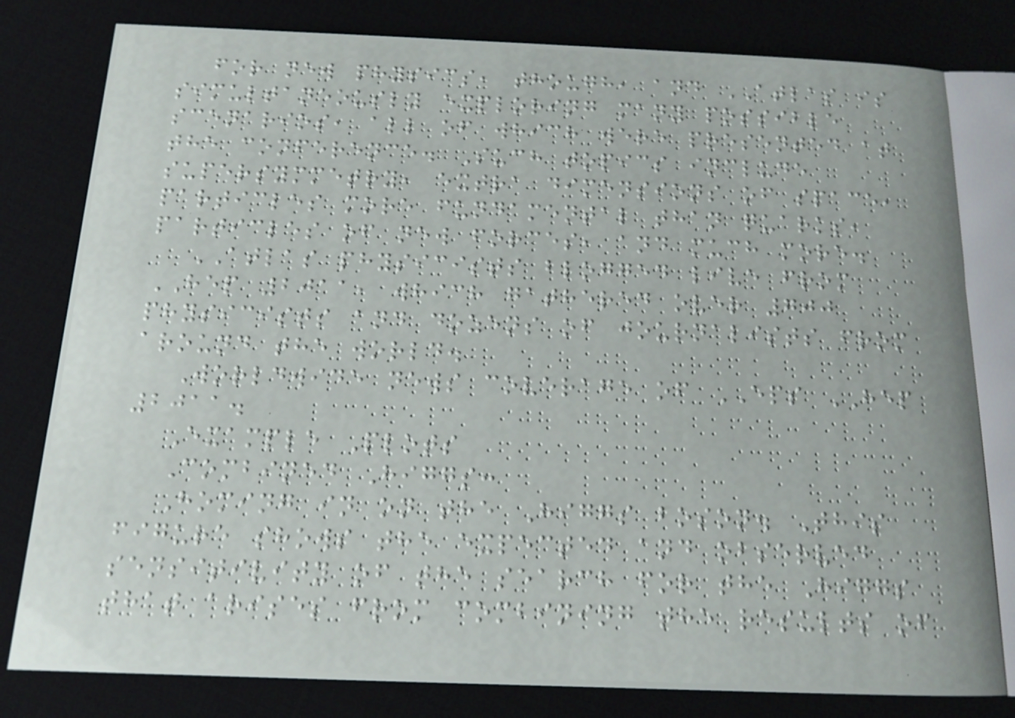for new physics, though, and ATLAS is
simultaneously exploring many possible
scenarios, all of which were presented at
the conference. Such topics include
supersymmetry, extra dimensions of space,
particles more fundamental than quarks,
particles of new forces, and much more.
ATLAS physicists blogged live from
HEP 2011, which gathered over 700
physicists and dozens of journalists from
around the world.
Worldwide news coverage of EPS HEP
2011.
Example Plots
Combined Higgs:
Homing in on the Higgs boson. This
figure shows the expected and observed
sensitivity of the search for the Higgs
that arises from combining the results of
